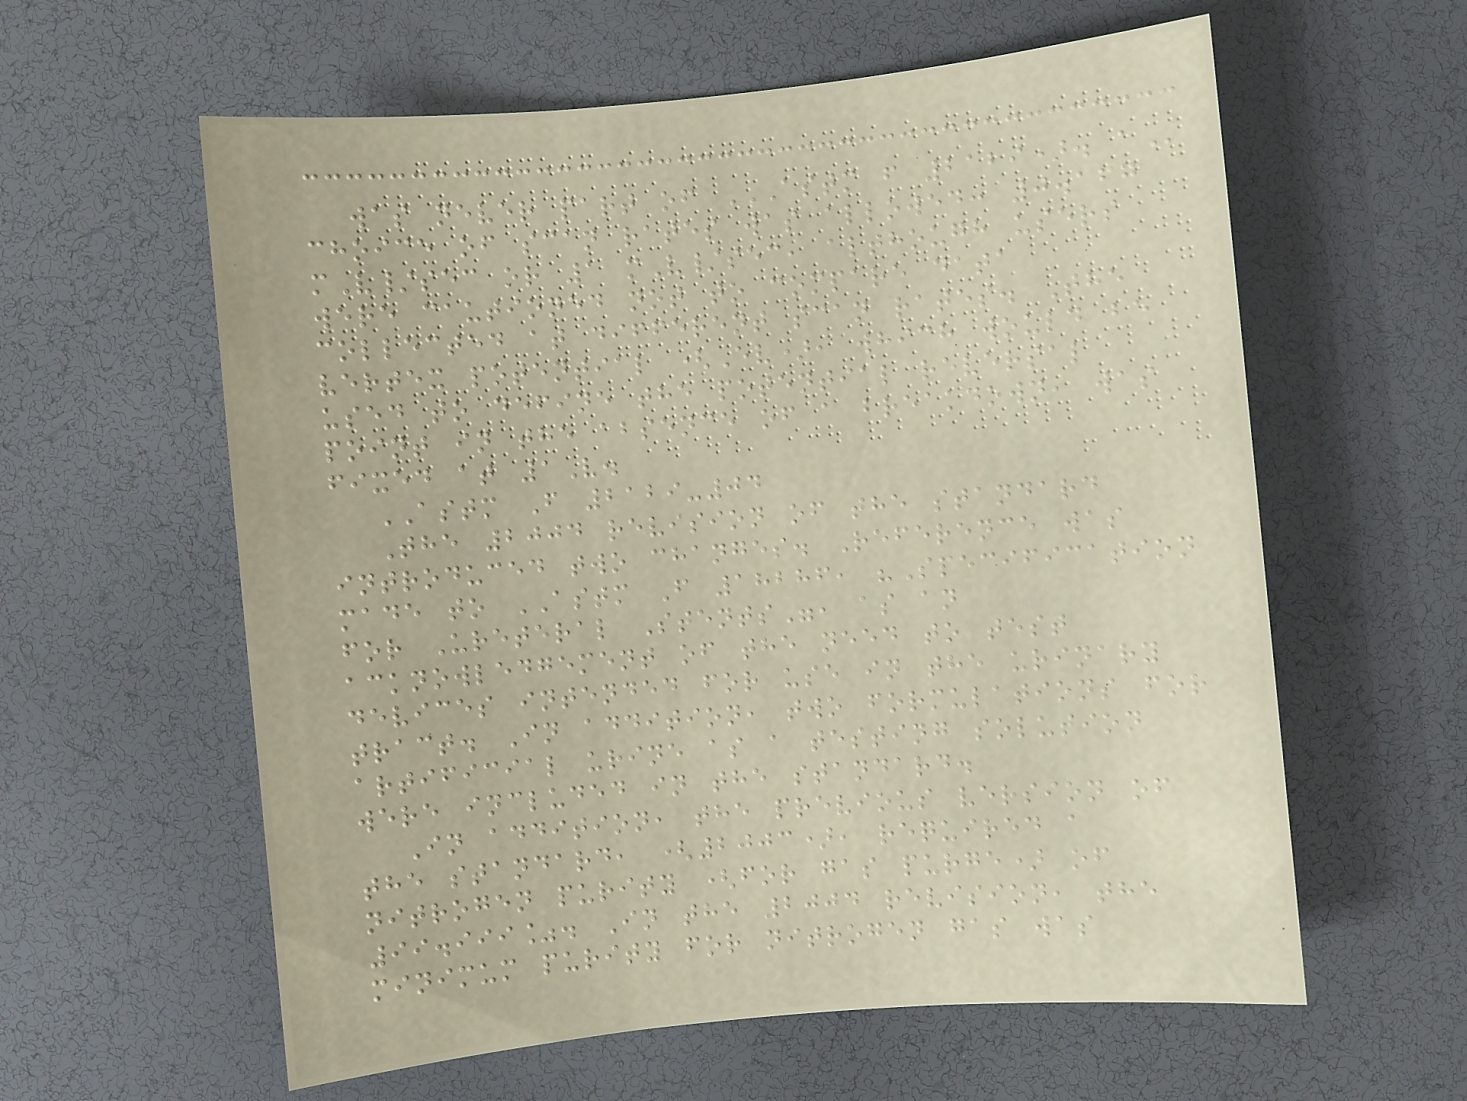was never part of ASTM F 2129). A
choice of scan rates was allowed: 0.167
mV/sec or 1 mV/sec, although users
were cautioned not to compare data
collected at different scan rates. The
vertex potential (Ev), which would be
used to define the potential reversal
point in the absence of a breakdown, was
fixed at 1V.
ASTM F 2129-04
The 2004 revision of the standard
introduced two changes. Reference was
made to ASTM F 18286, "Specification
for Ureteral Stents", as an
acknowledgement of the need to test
devices intended for use in the urinary
tract. In addition, two formulations for
artificial urine as a testing solution
were included in the standard.
In addition, the previous version of
the standard, (2003), required a
nitrogen purity (for gas purge) of
99.999%. In the 2004 revision, the
minimum purity for nitrogen gas was
